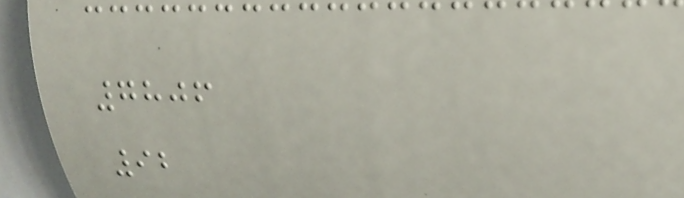7806
92
